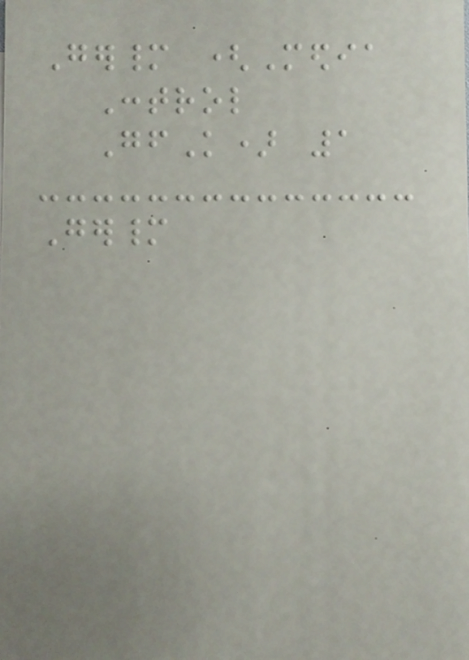Germany (Media
Control
GfK) 1
Germany
